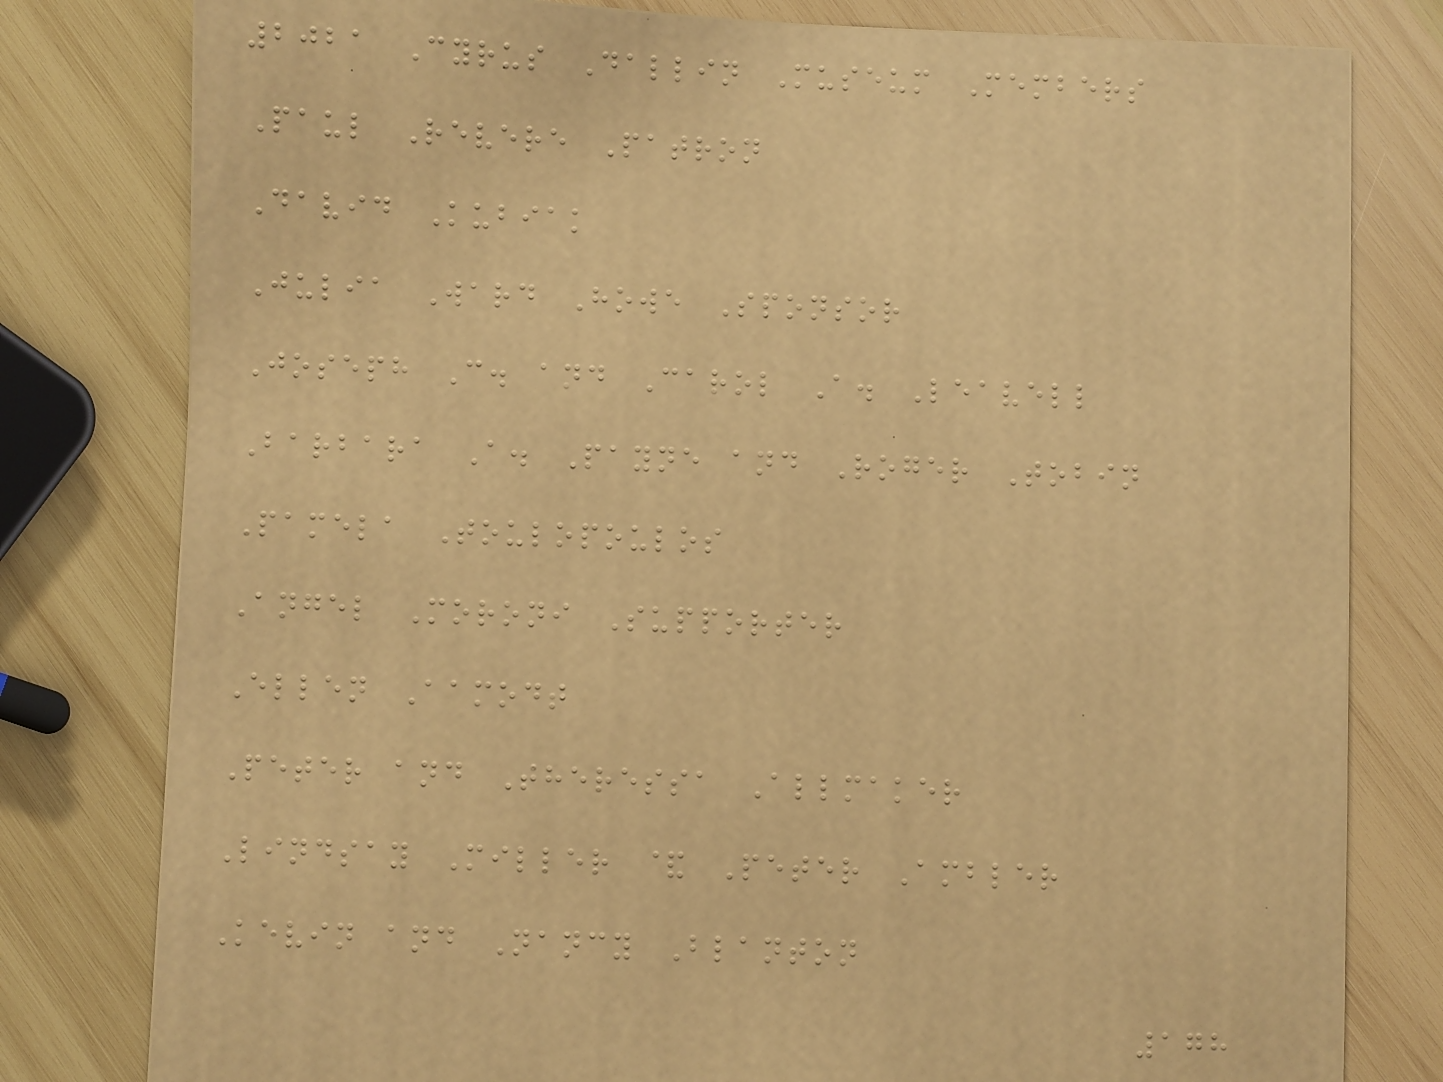2021 Cyrus Dallin Museum Members
Paul Revere Patron
David Kubiak
Julia Ward Howe Sponsor
Joseph C. and Carol A. Leavell
Barbara A. Payne and Roger Tobin
Pamela Toulopoulos
Angel Moroni Supporter
Ellen Aamodt
Peter and Theressa Allmaker
Lindsay Miller & Peter Ambler
Kevin and Nancy Blanton
178
